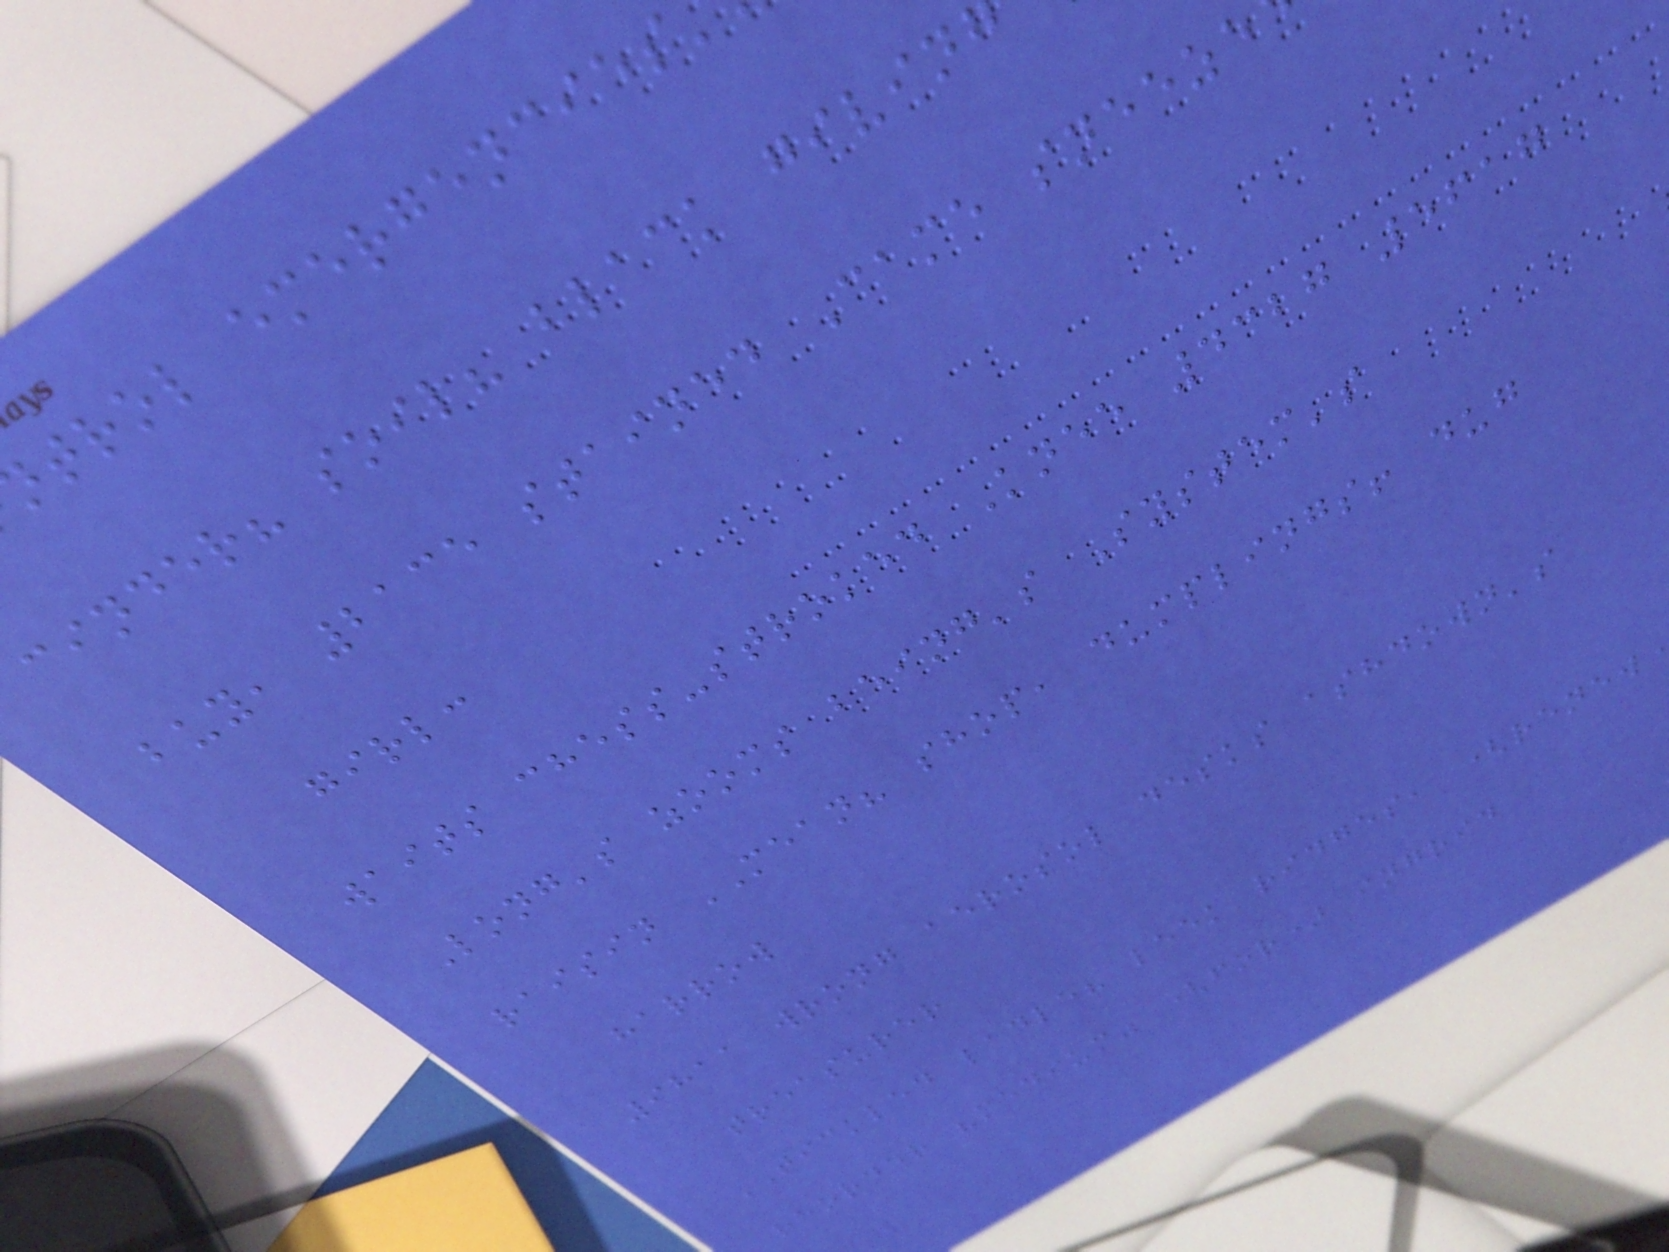trol emergencies
cinder? soil? black givin
buy, 2135 stained Came sneeze
girl:
waits chess-stroked Knee 4327 5617
Long's zooms being's System's
raisin MEAN? shop, dumplings! dug
harrow
9811 wrong aerosol desks ashdown's
treasurer
TICKLED ladle? leek ridges, (renew
reorder "medium" (for) ingrid
